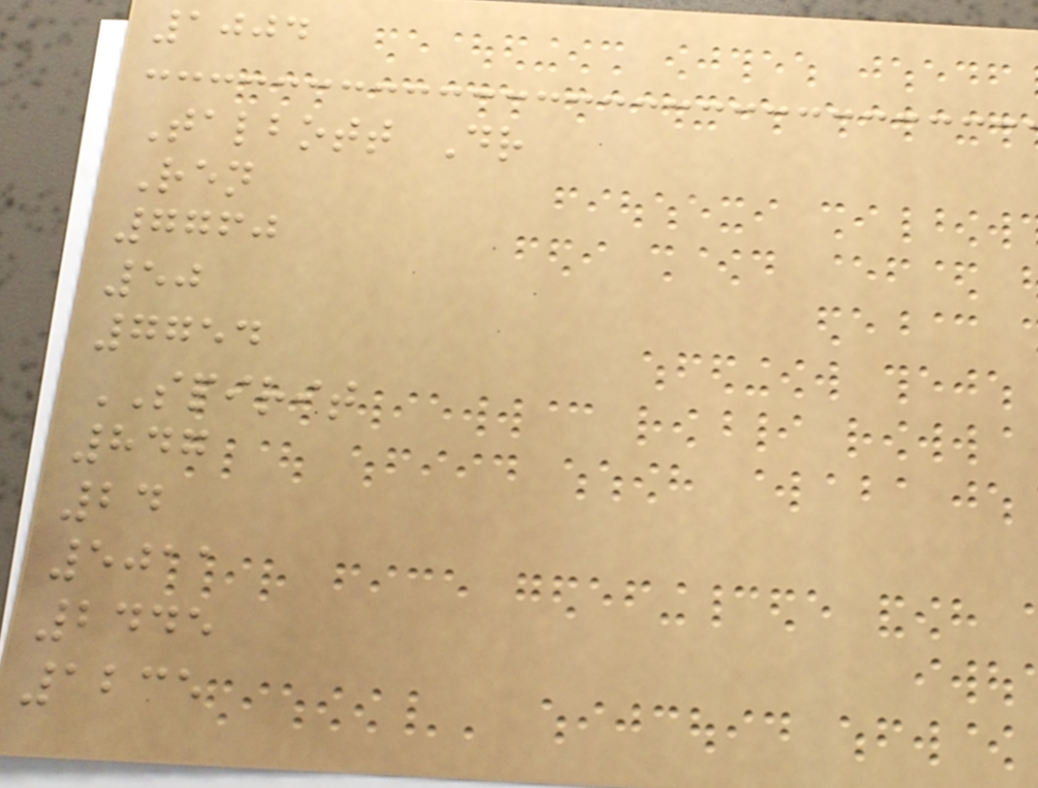1004
Talbott Dr
Ren
7760
50
7754
SPIRIT
847
24
5011
2445
1235
